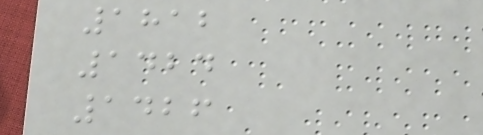1812
1424
1426
